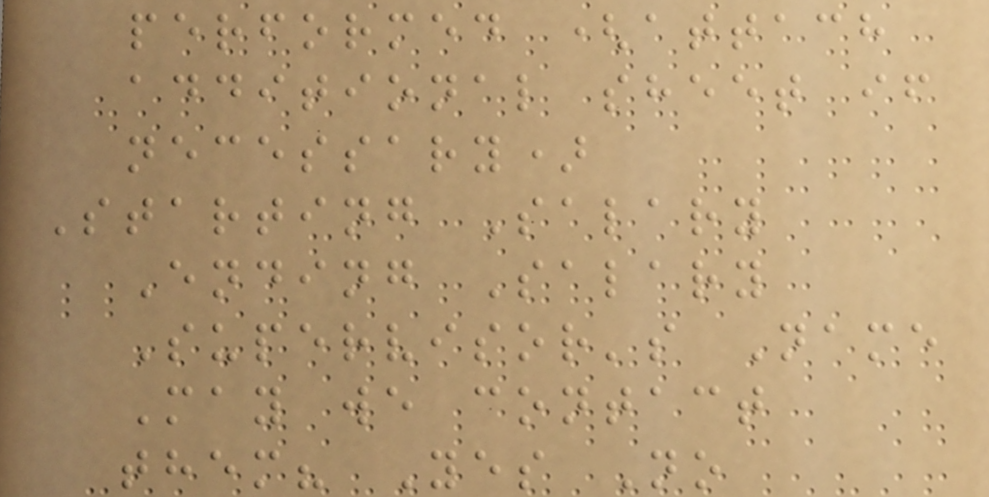performed (attach
additional sheet if
necessary)
Starting Salary
Ending Salary
Supervisor's Name
May we contact
them? Yes No
